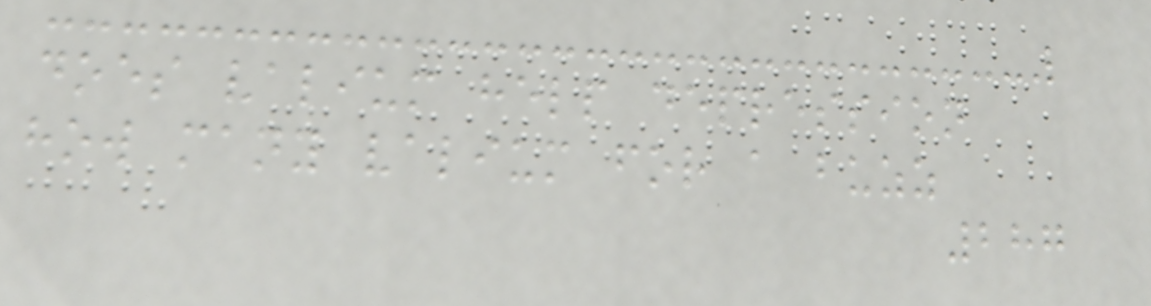does valium help depression
how many valium for a buzz
287
